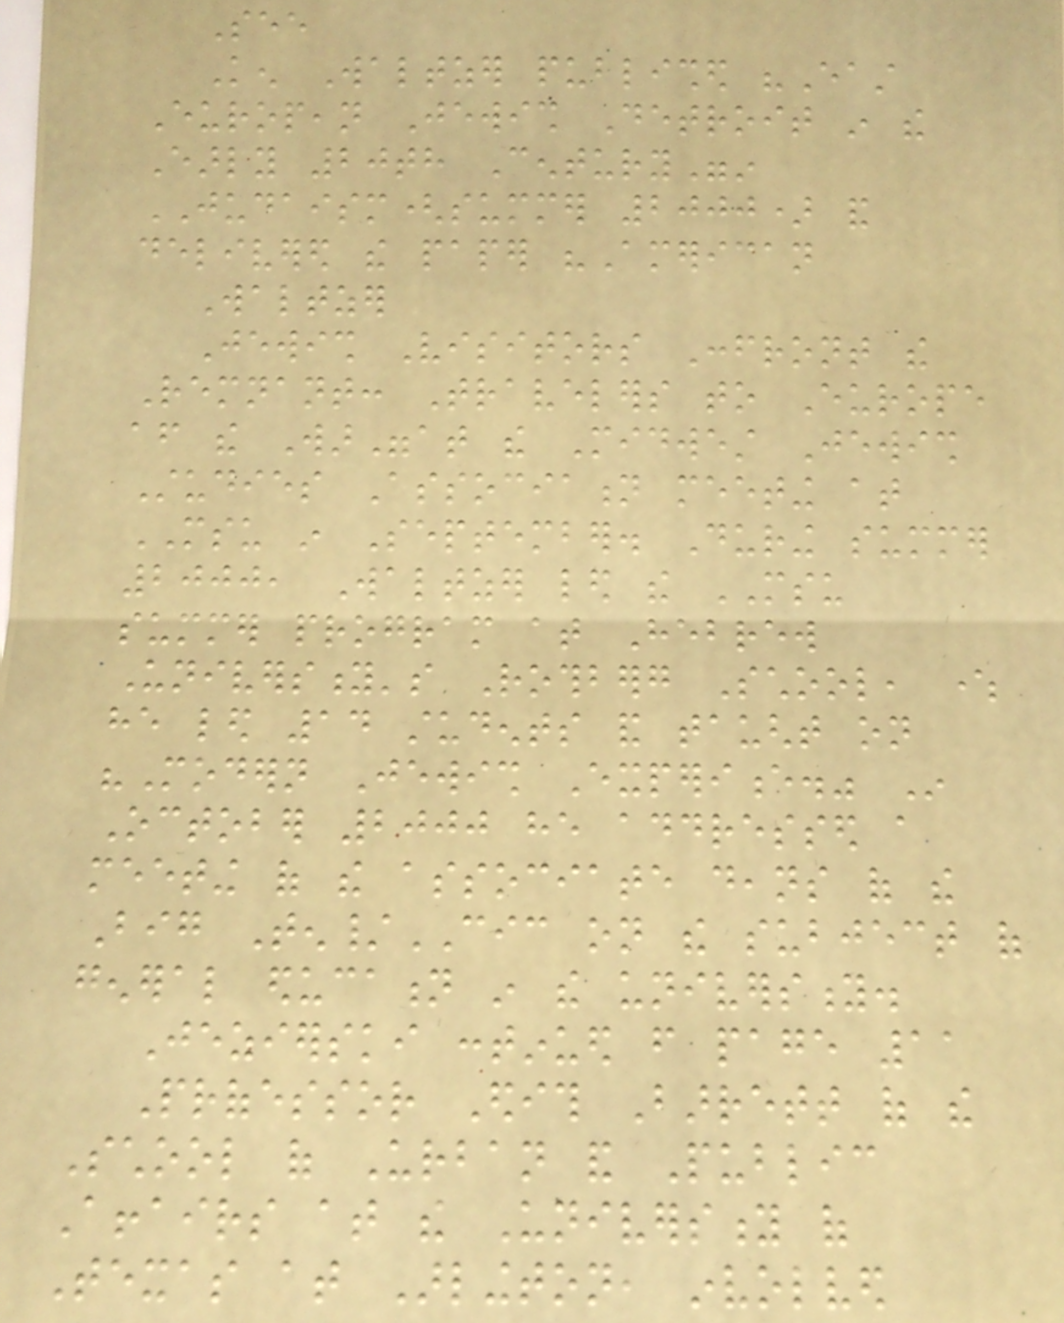See
Ken Waltzer published "East
European Jewish Detroit in the
Early 20th Century"in
JUDAISM(summer 2000) and
delivered the paper "American
Waltzer
Jewish Visitors Confront the
Remnant: Travelers to Europe
after the War"at the Midwest Jewish
Studies Association meeting at
MSU in September. During summer
2000, Waltzer led the MSU
summer program at Hebrew
University's Rothberg School, where
he led 14 students and taught on
"Modern Jewish Experience." In
October 2000 he addressed a
meeting of the associate deans of the
Big Ten/CIC on the subject of
general education in the university.
Jezierski continued from page 11
Professor Edith Barrett of the
School of Urban and Public
Affairs at the University of
Texas at Arlington, involved
